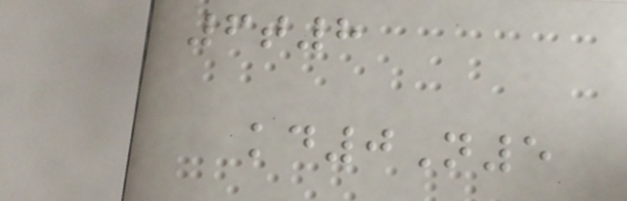6t8
kd0N5
